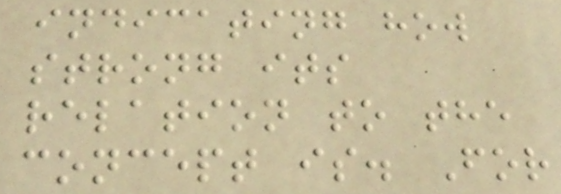indicating how
strong its
relation to the
concept is. For
